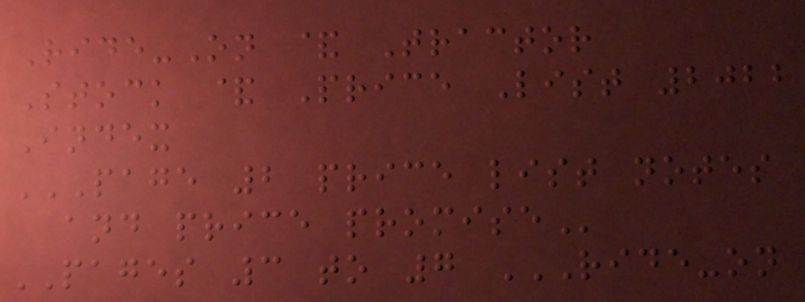Ride-On & Tractor
Stock & Price List 2022
Index
PAGE 2 PRICE LIST NOTES
AND PRICE PROMISE
PAGES 3 to 7 RIDE-ON
